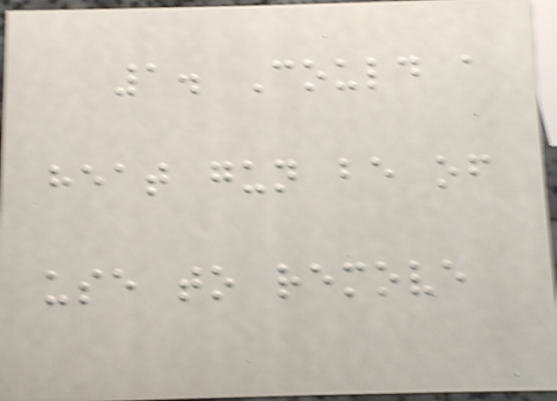1. Could a
heat gun be of
use to remove
